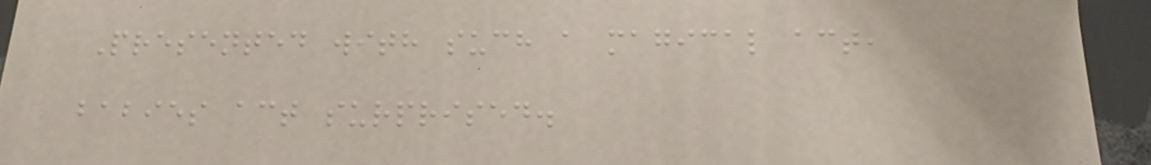Presented with such a magical act,
babies act surprised.
